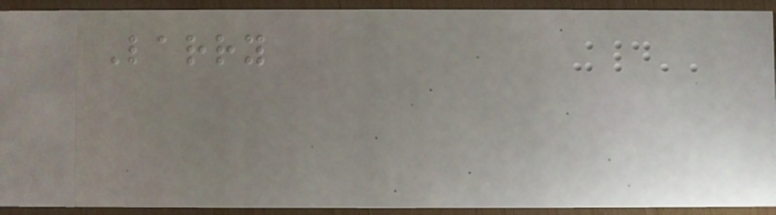Larry
